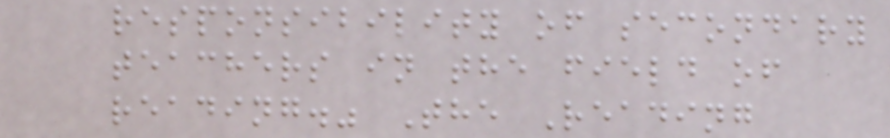responsibility of secondary
teachers in the field of
reading." The Reading
